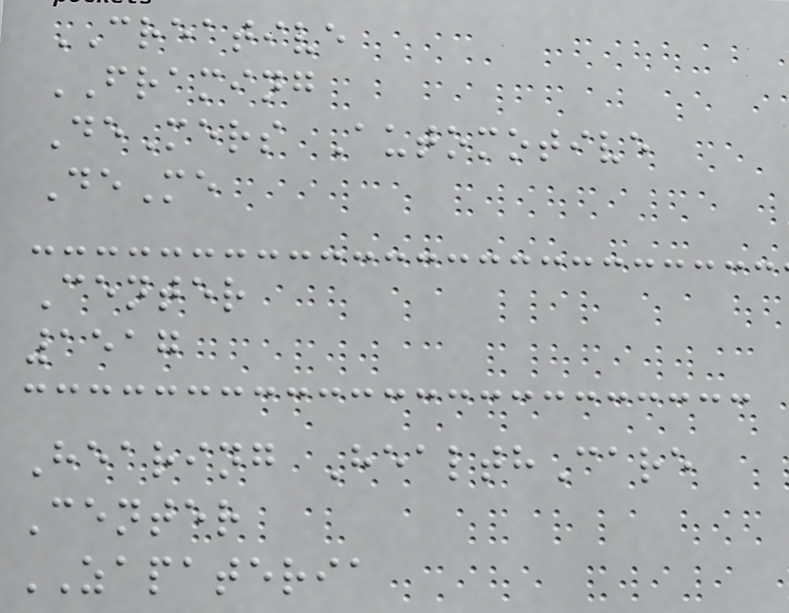CREATIVE
FRAMING
DeMers Automotive
DeMe
Center
1517
Hearing HealthCare
Center
ZAPATERIA
